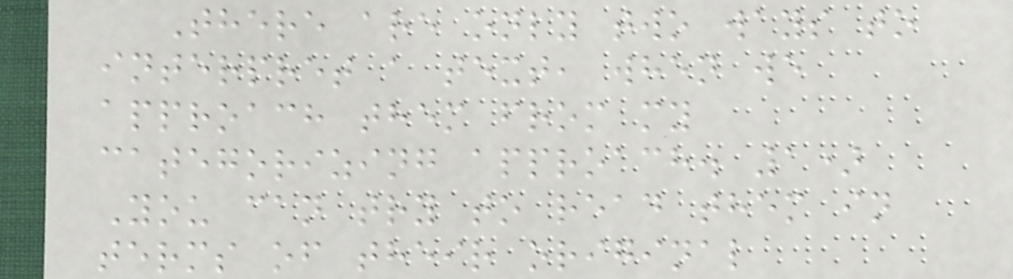There are only two ways to
interpret a text, when we
approach them from my
categorizing approach. 1)
You can try to read them in
terms of their original
